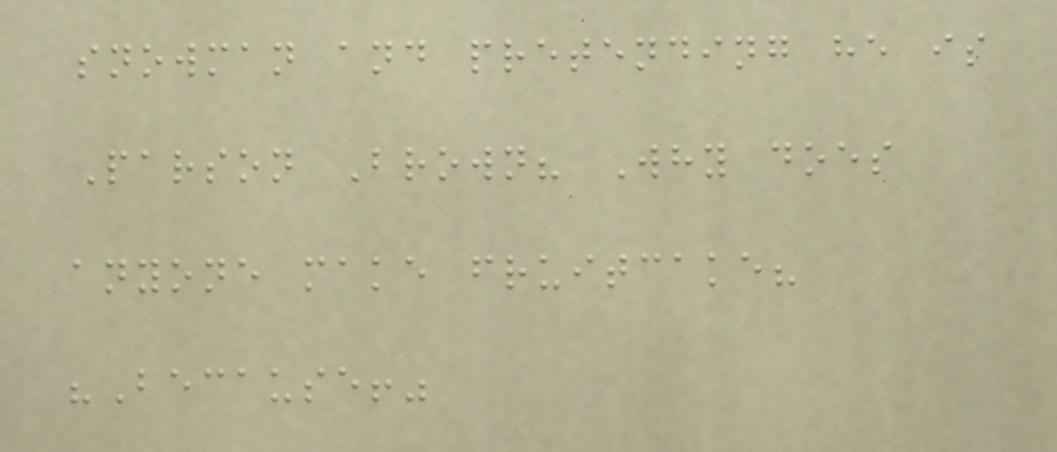snowman and pretending he is
Parson Brown? Why does
anyone make fruitcake?
"Because!"
